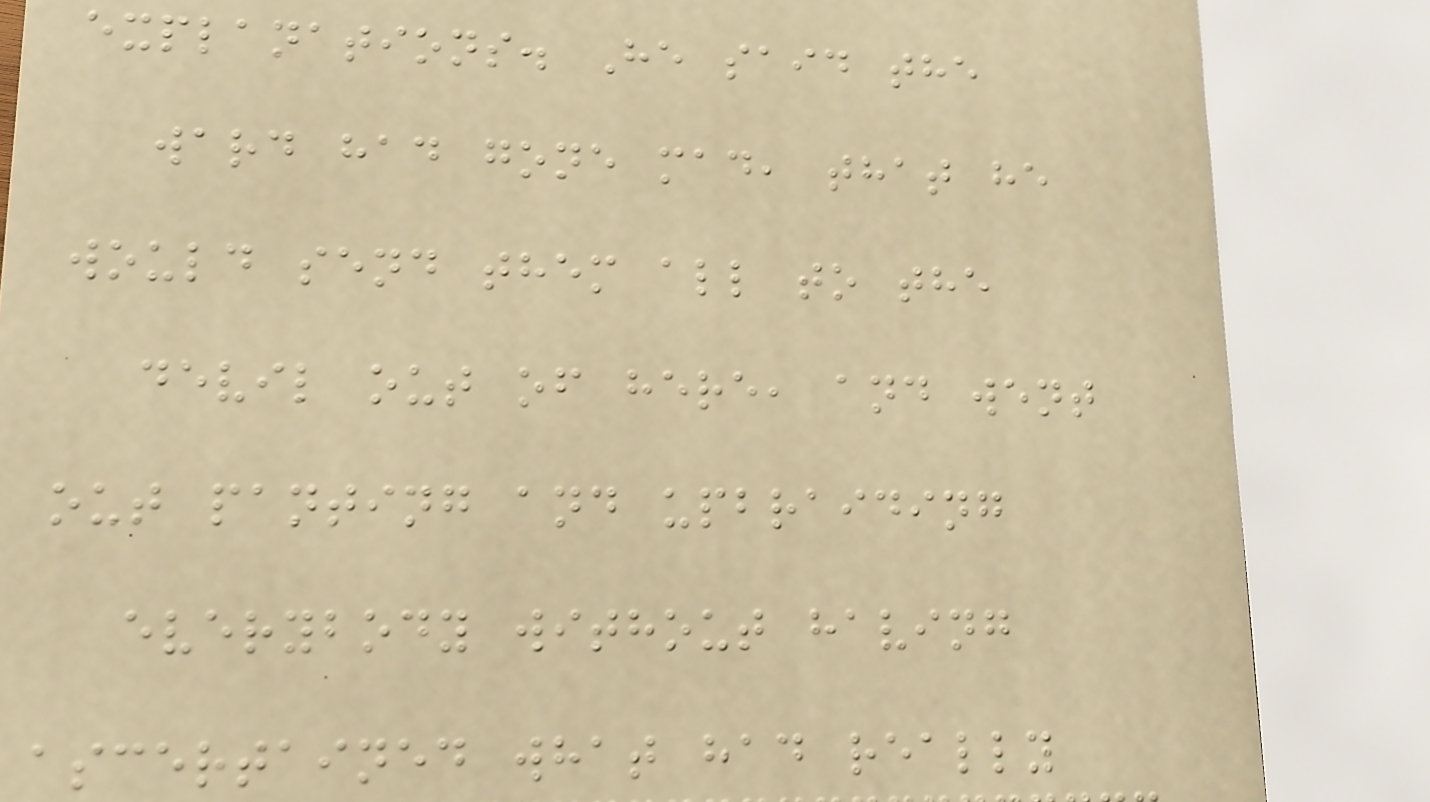explanations. He said the
ward had gone mad, that he
would send them all to the
devil out of here, and went
out panting and upbraiding
everybody without having
ascertained what had really
